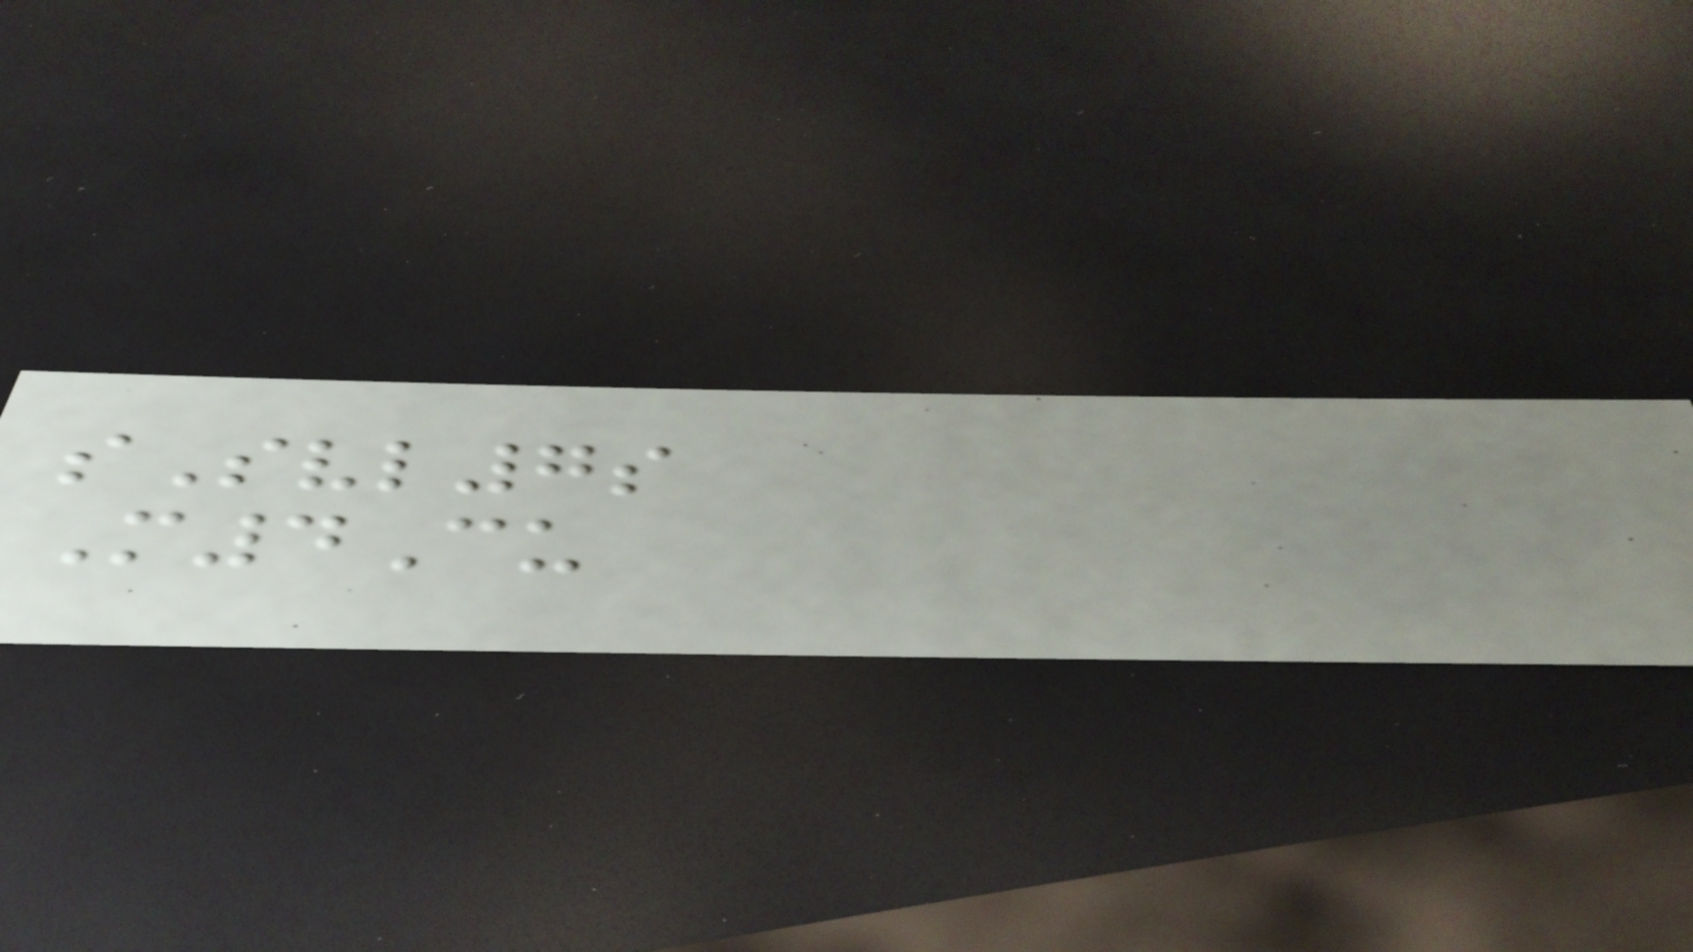sSvl7s
M4Cu
